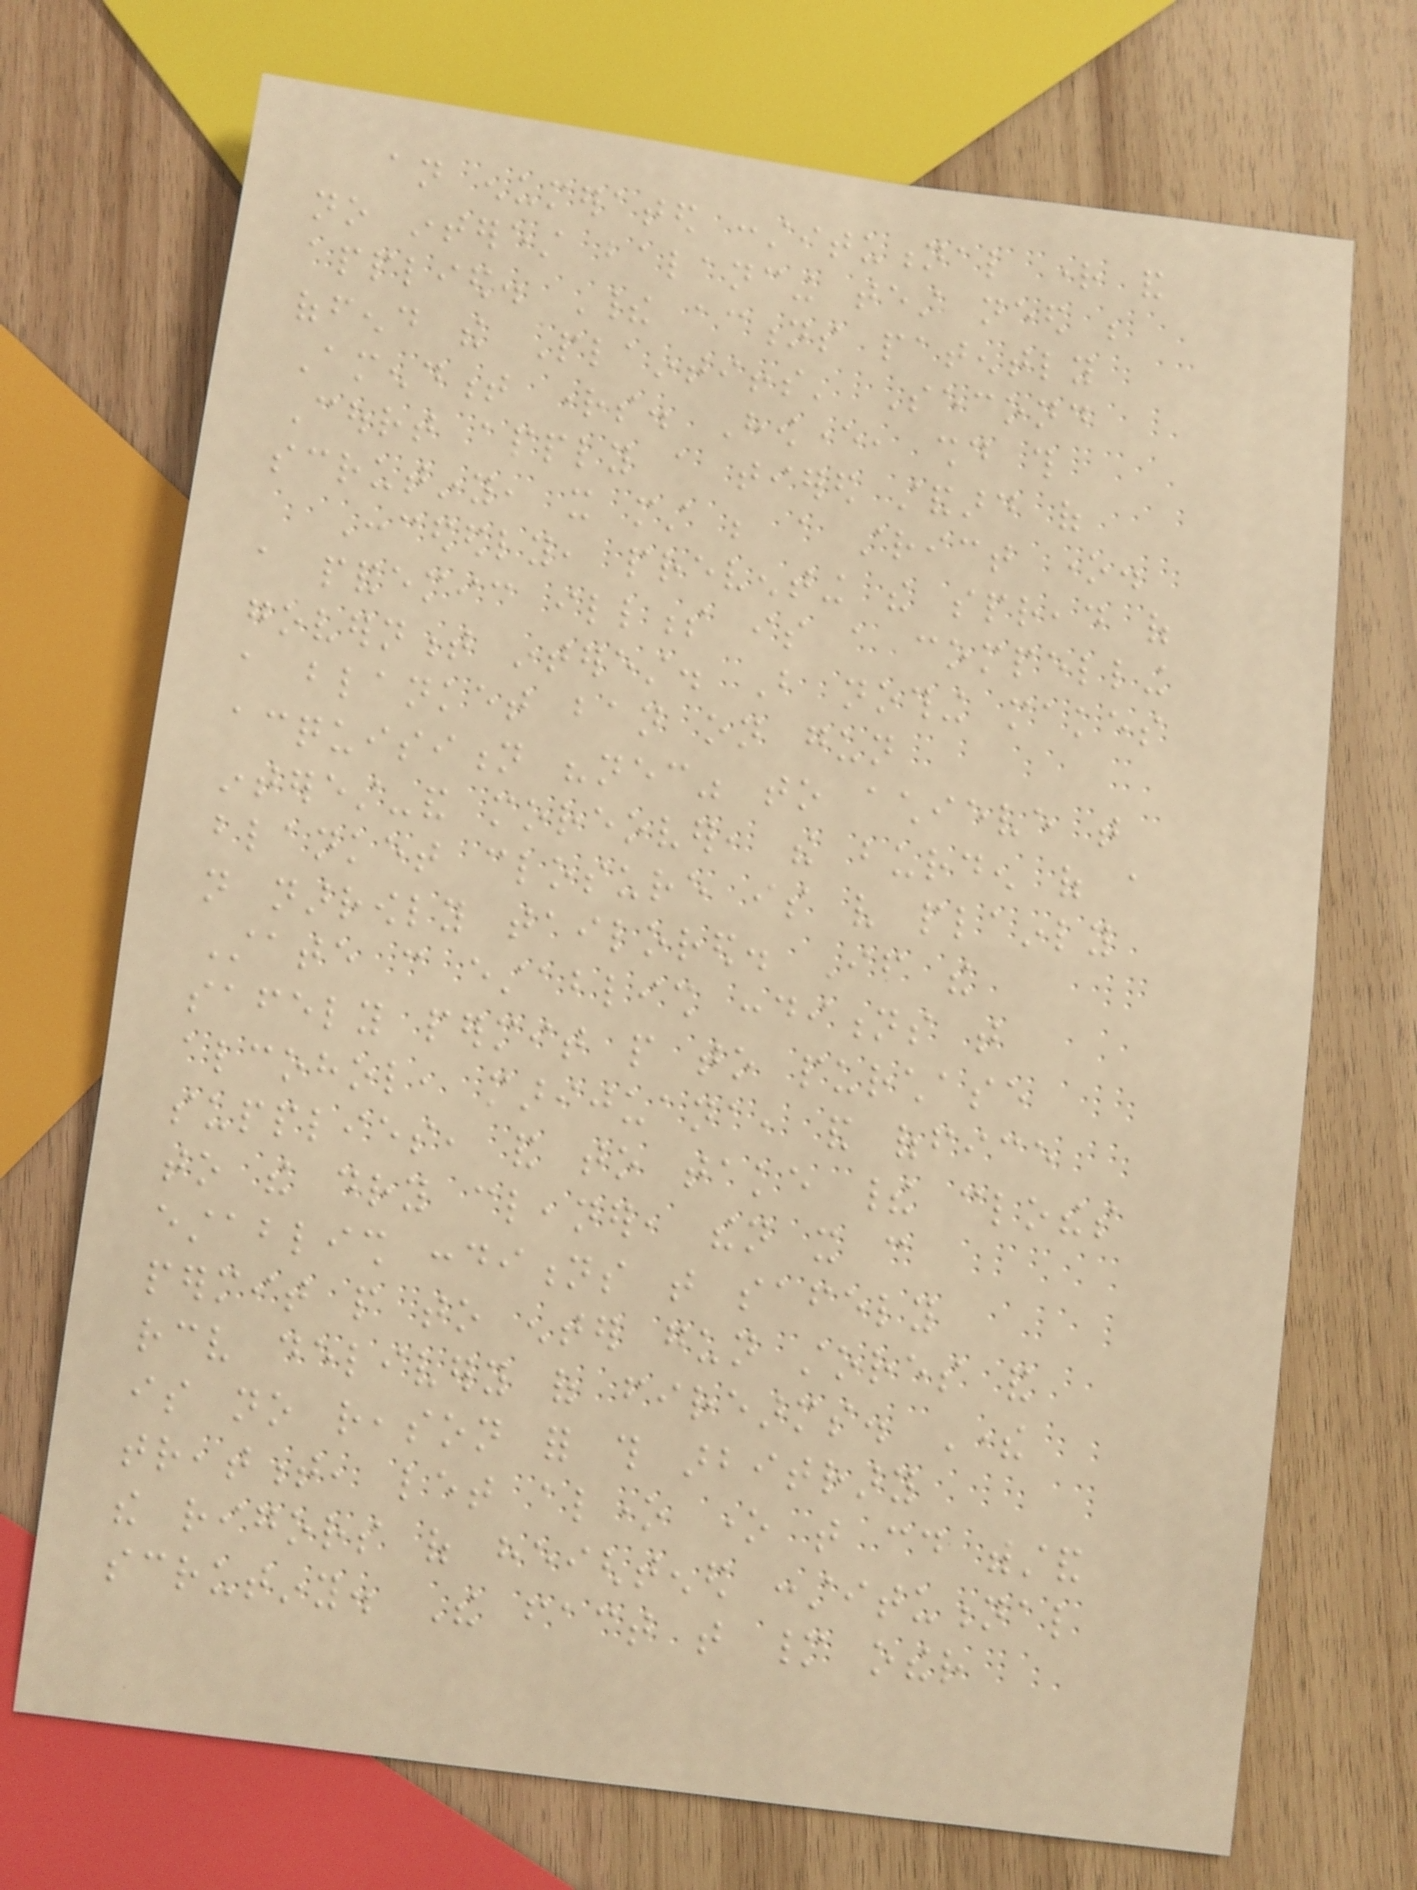an enumerated constitutional right and
no interest balancing test need be
applied. Their actions patently
offend the Plaintiffs' Second
Amendment rights. However, should this
Court apply a tiered standard of
scrutiny, it must be a strict one.
Concededly, preventing the spread of
a pandemic illness is a compelling
government interest. But nothing makes
a blanket ban on gun
acquisition "necessary" to achieve that
interest-and moreover, the burden of a
blanket closure is very plainly
not narrowly tailored. If the
State can establish conditions that
safely permit people to purchase
alcohol, marijuana, and office
supplies, and to take their clothes
to the dry cleaner, then it can
establish conditions that safely
permit people to enter gun stores and
receive delivery of firearms. There
is no reason for this arbitrary
treatment, let alone one that could withstand
the rigors of heightened constitutional
scrutiny. The fact that many other
